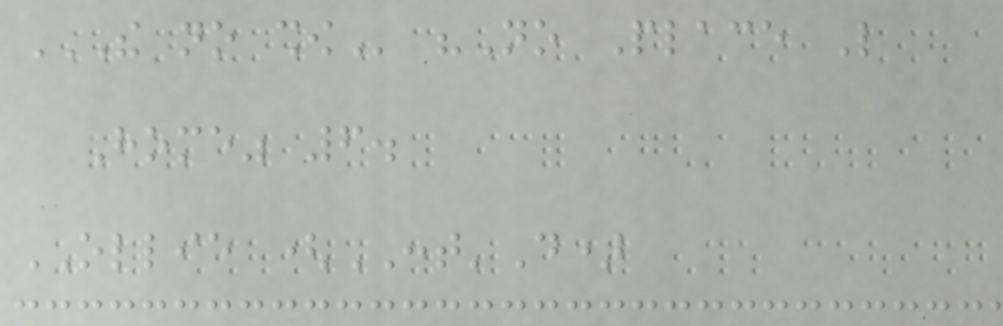THE NO SHOW "No Place Like
Home" 6.
OLLIE (CONT'D)
